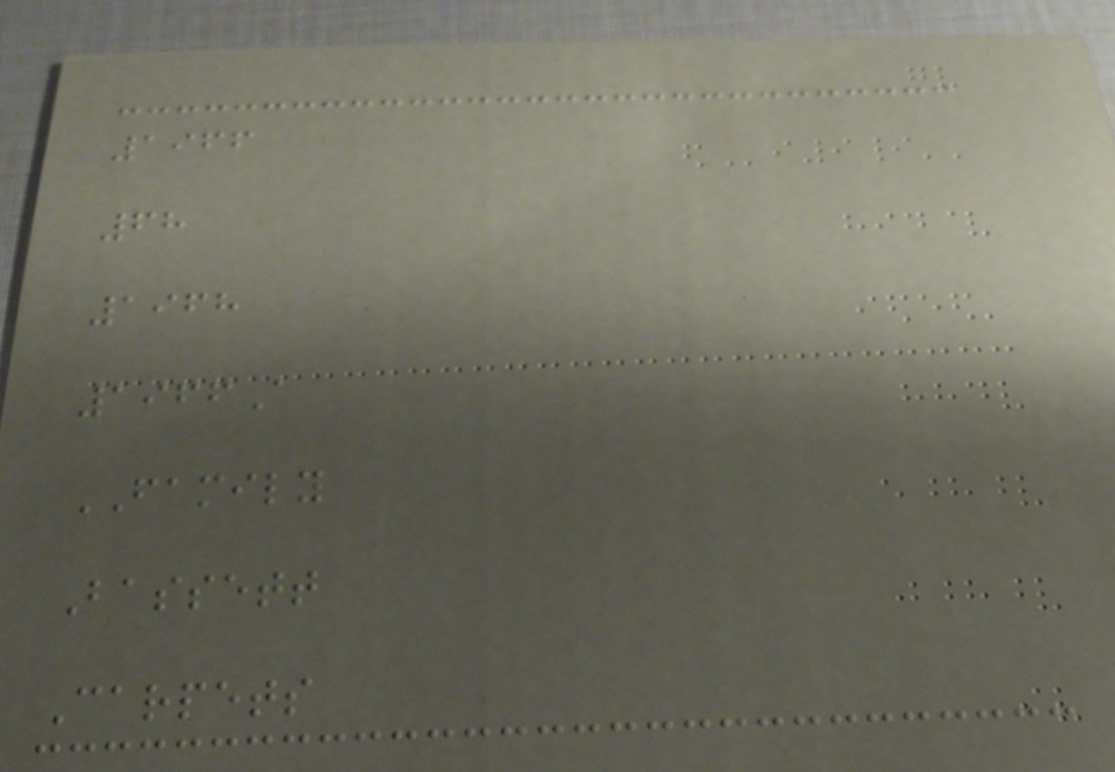1966
68
1968
1966A
FAMILY
Bassett
Carpets
